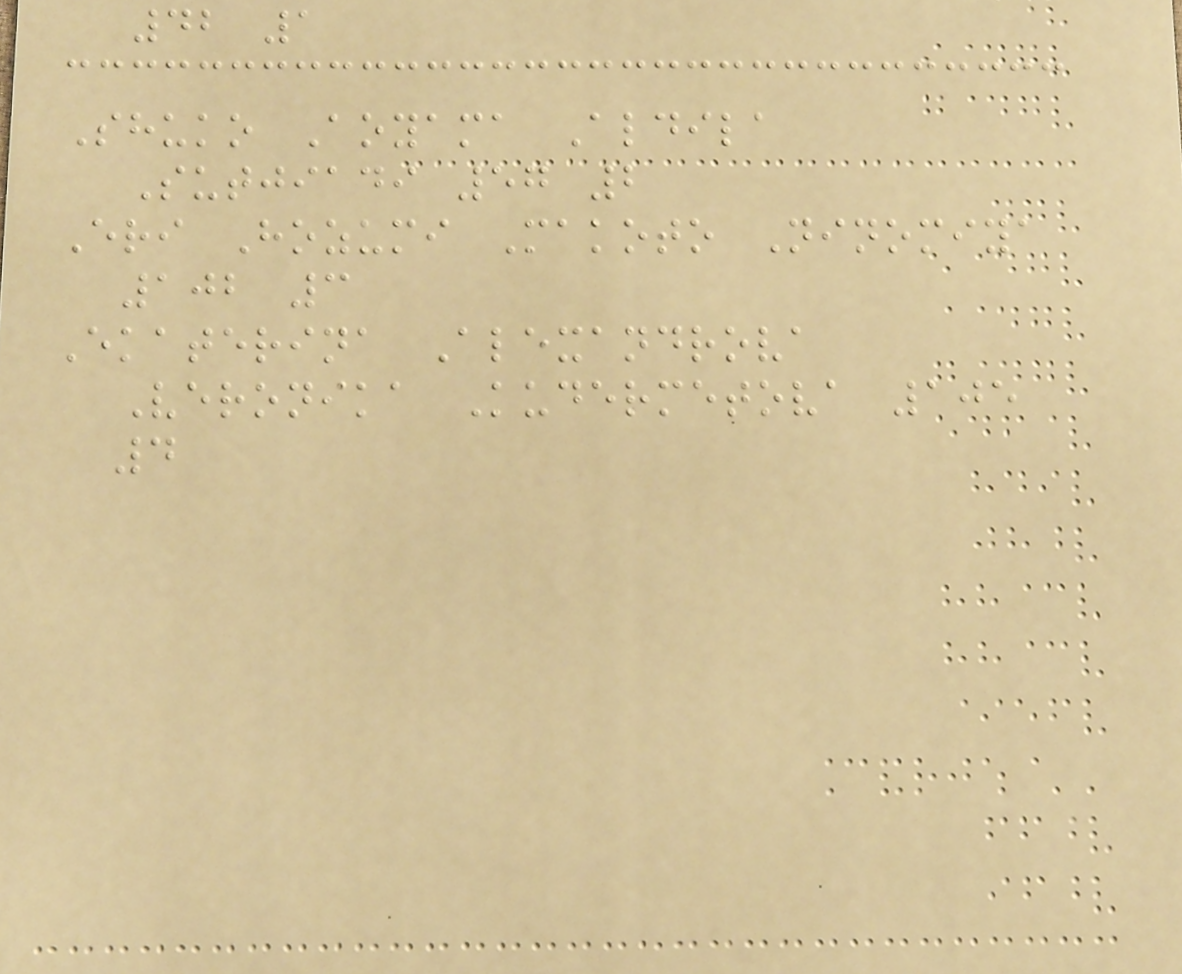42 1
Shuko Aoyama Aldila
Sutjiadi 57 2
Eri Hozumi Makoto Ninomiya
102 3
Ekaterina Alexandrova
Veronika Kudermetova 105
4
